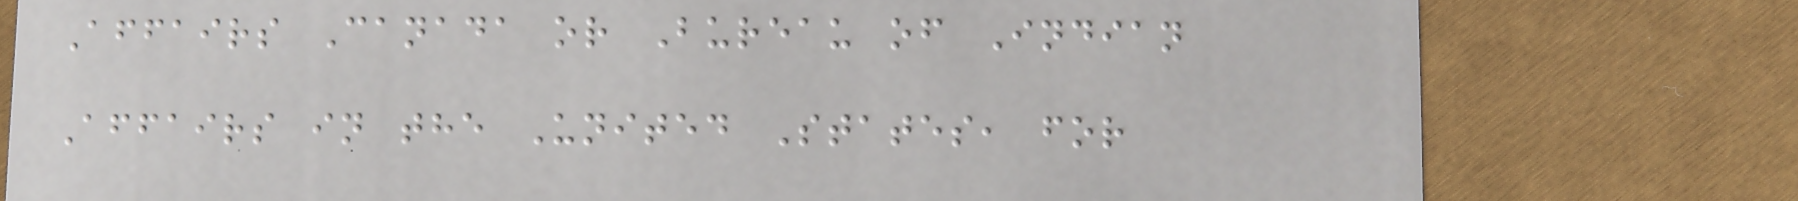Affairs Canada or Bureau of Indian
Affairs in the United States, for
